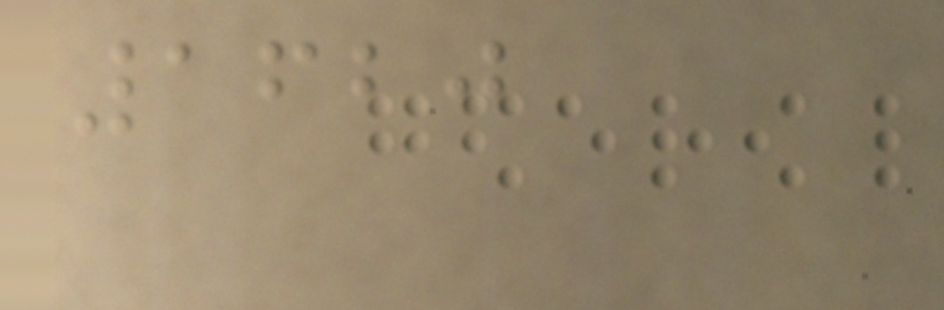1620
